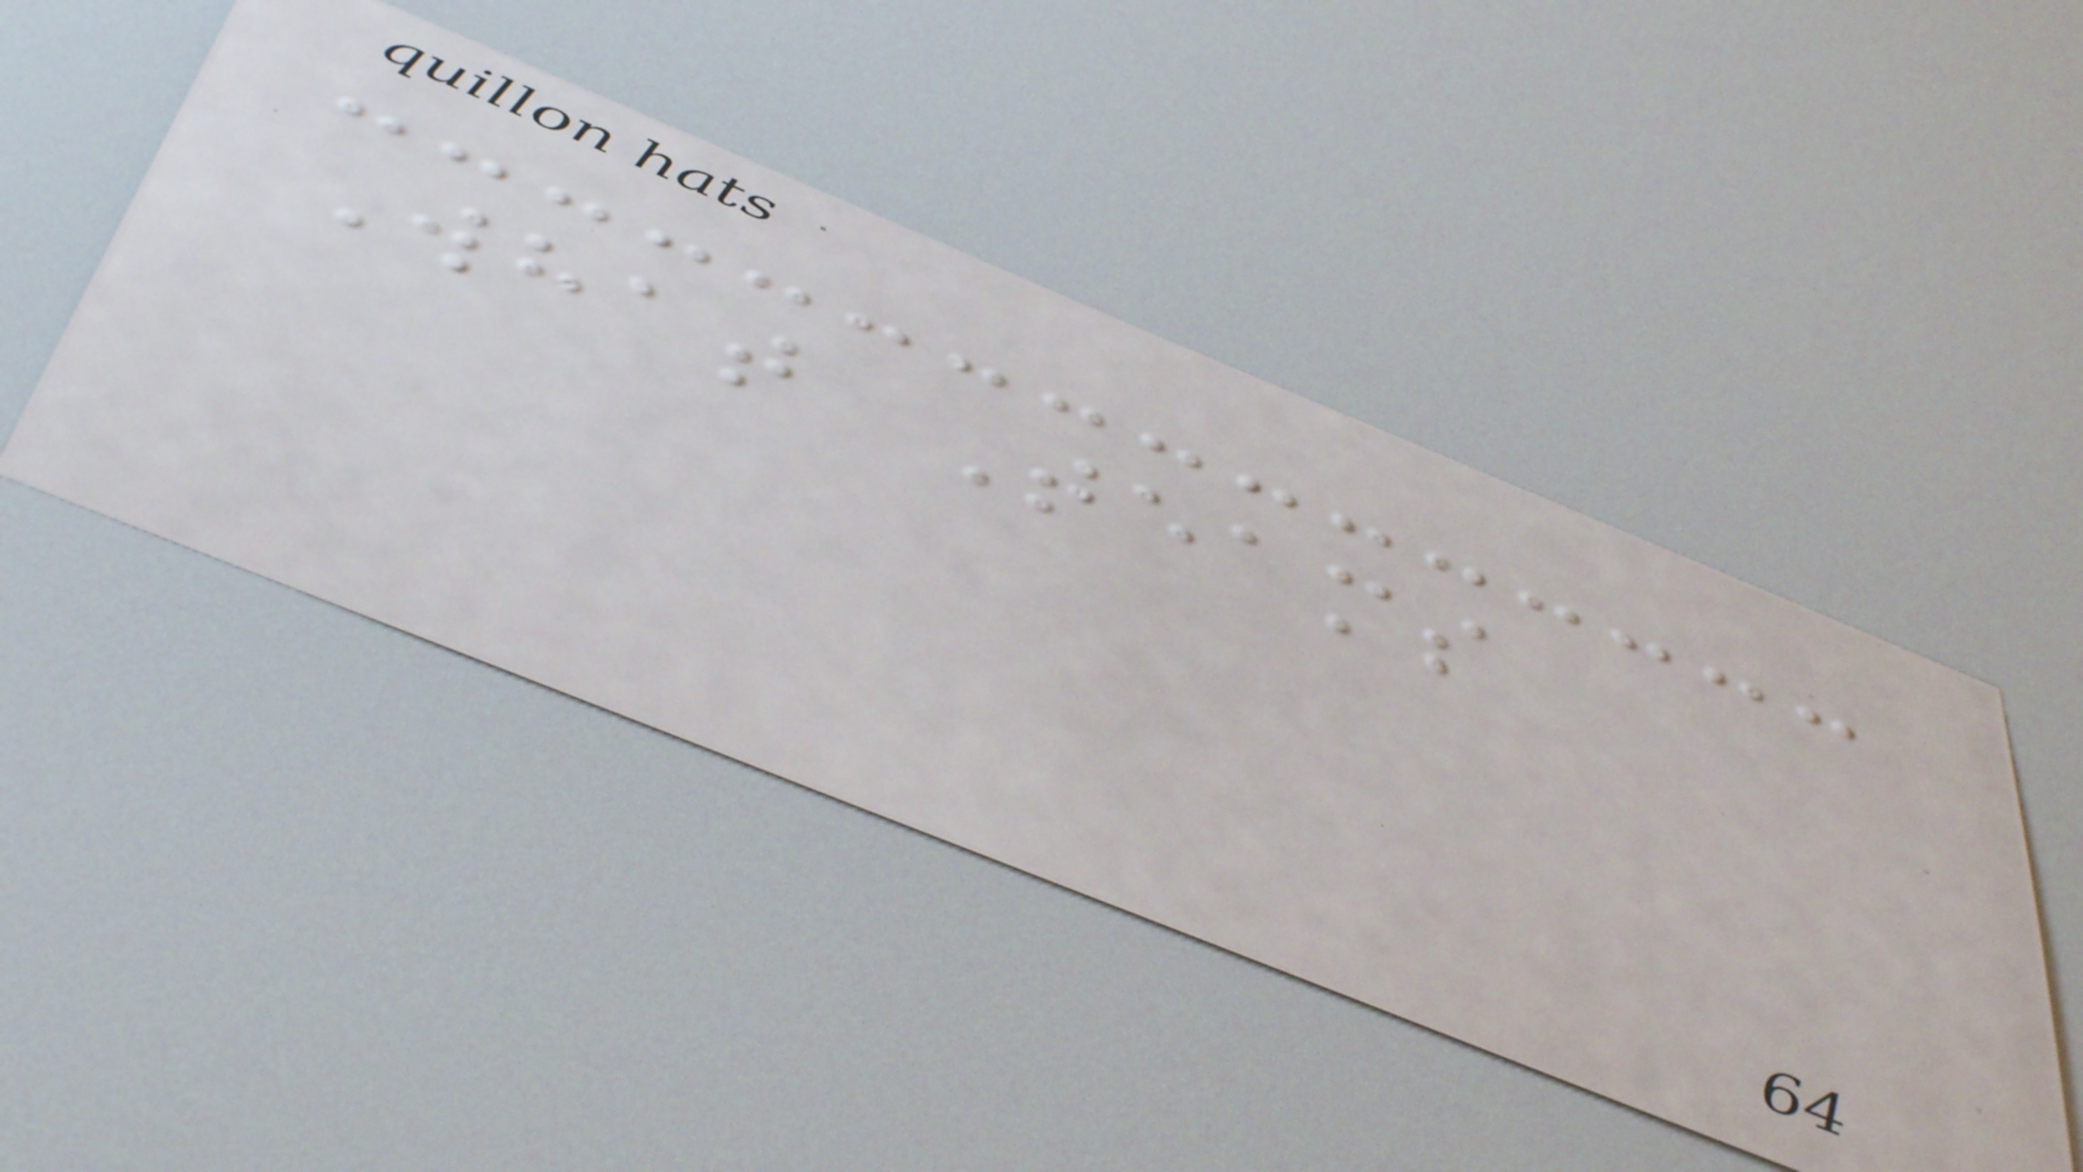What Teams
